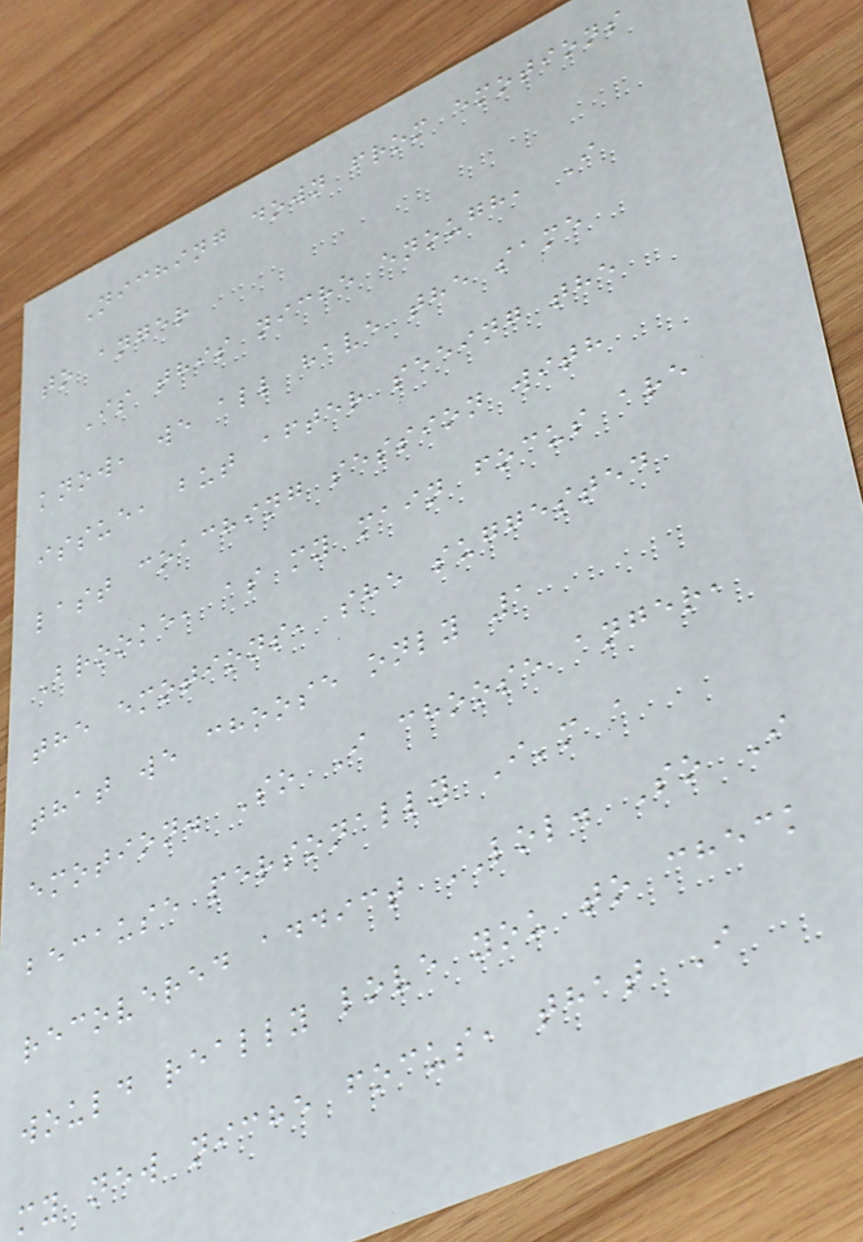Niching down from emotions
to anger
Is this niche enough, I
know, we all have the same
issue, but after seeing the
last coaching session with
Brooke, as my main focus are
the emotions, she suggested
that we choose only 1
emotion. So I choose anger,
because personally I'm a
recovered addict LOL. So I
would really love you to check
my new niche focus, that I
